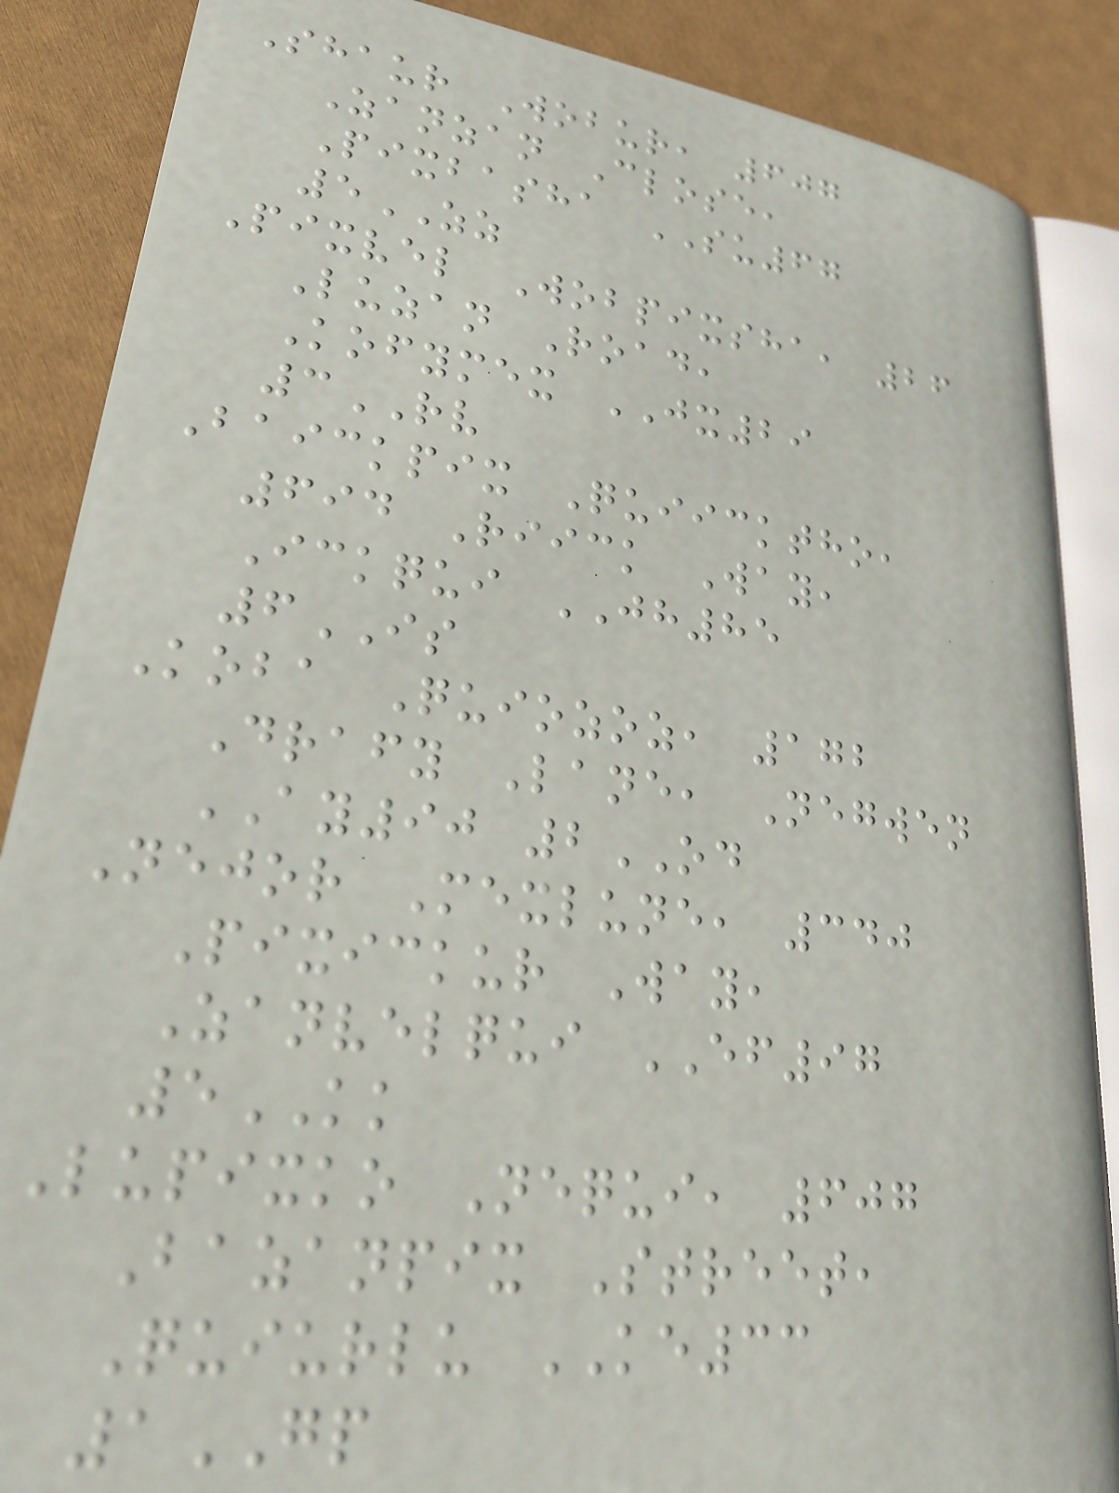Shaur Wobur, 607
Zanzan Close,
Pixbasha SU67
5ZZ
Pixvel Wobpixsha, 26
Luzan Road,
Kofymex JX29
3RV
Baickpix Quiicktho,
694 Riick Way,
Ickqui JH85
6IS
Koba Quiozoz, 172
Drafy Lane, Negwen
AY90 2OD
Nejor Mexlune, 340
Pixickur Way,
Zanvelqui EF97
5KK
Lupixko Nequi, 607
Bazanpix Street,
Quiurlu KE33
1GP
